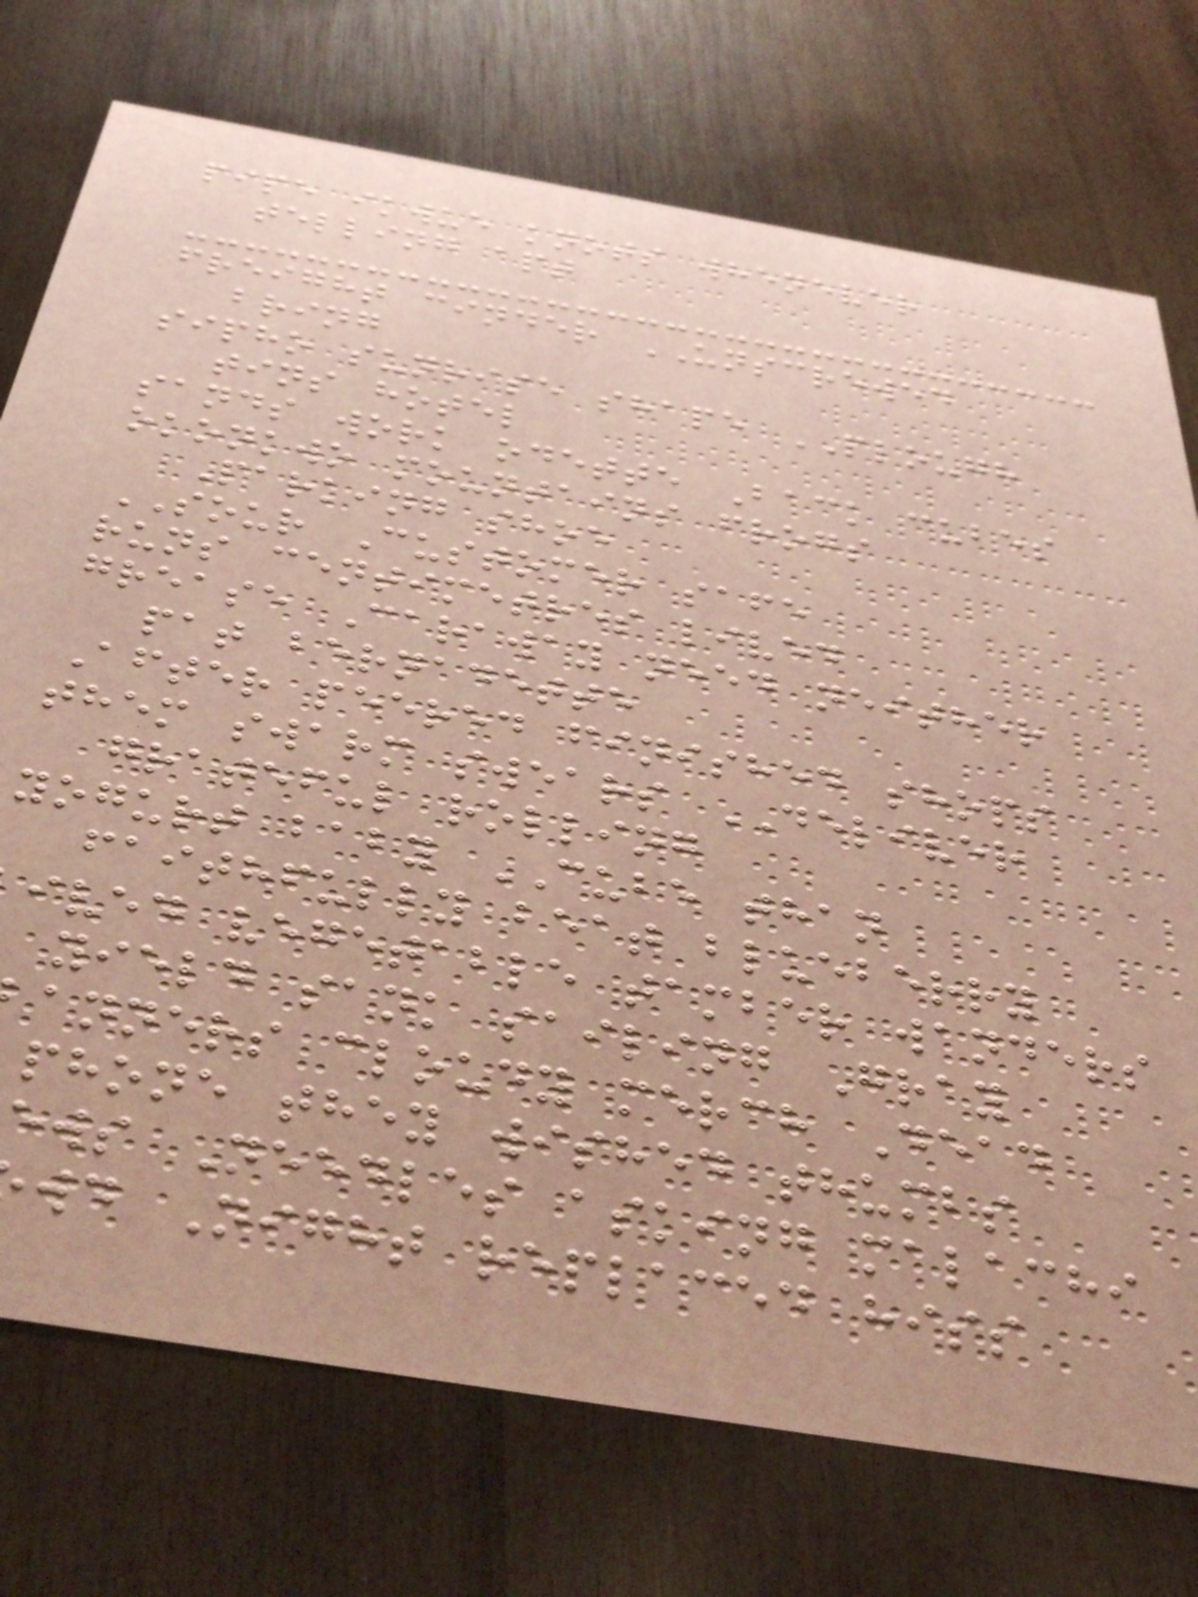pipe ikwue knots whenever
telling apt
freight cinder UNSCREWED
bring
sipho sunrise shape PLOUGH
tins hotel
sands work odette Back cubes
okonkwo mountains frogs
Parking shoe
SOUR Customer safe
runs centimetres lived
grease Caraway need neither
pat bernadette
After peered finished shops
them swarm swears DELIVER
grateful rolling
yogurt baby CUBE than
faithfully beat blueberry
ived vegetable tamber wanders
yield sank sailing Gray
anners cloudy merch Dead
phone they wished thumbs
ews Needles asking malachi
wd Night replaced hiss
